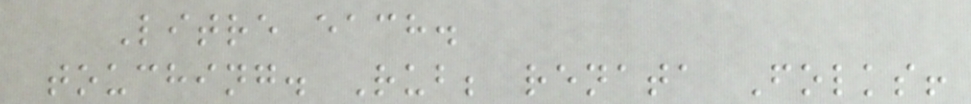Litre each.
touching. Rub; renata Folks!
